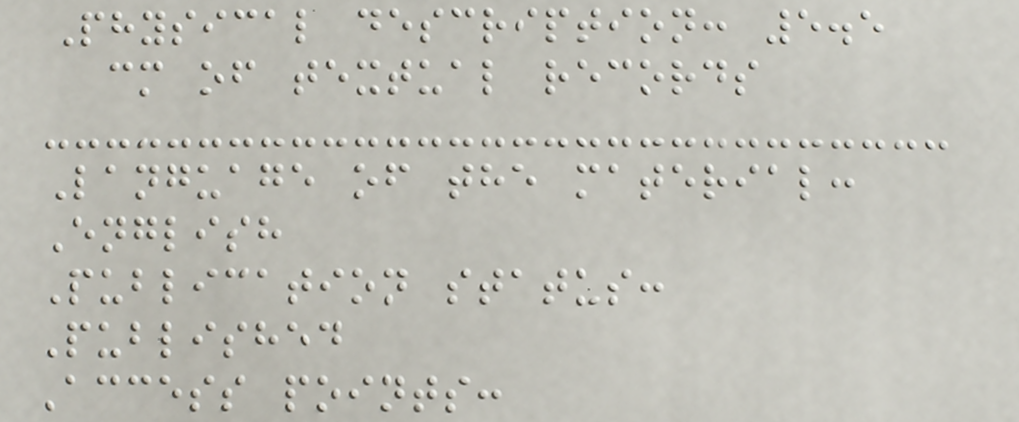Physical description: 5.5
cm of textual records
Language of the material:
English
Publication status:
Published
Access points:
